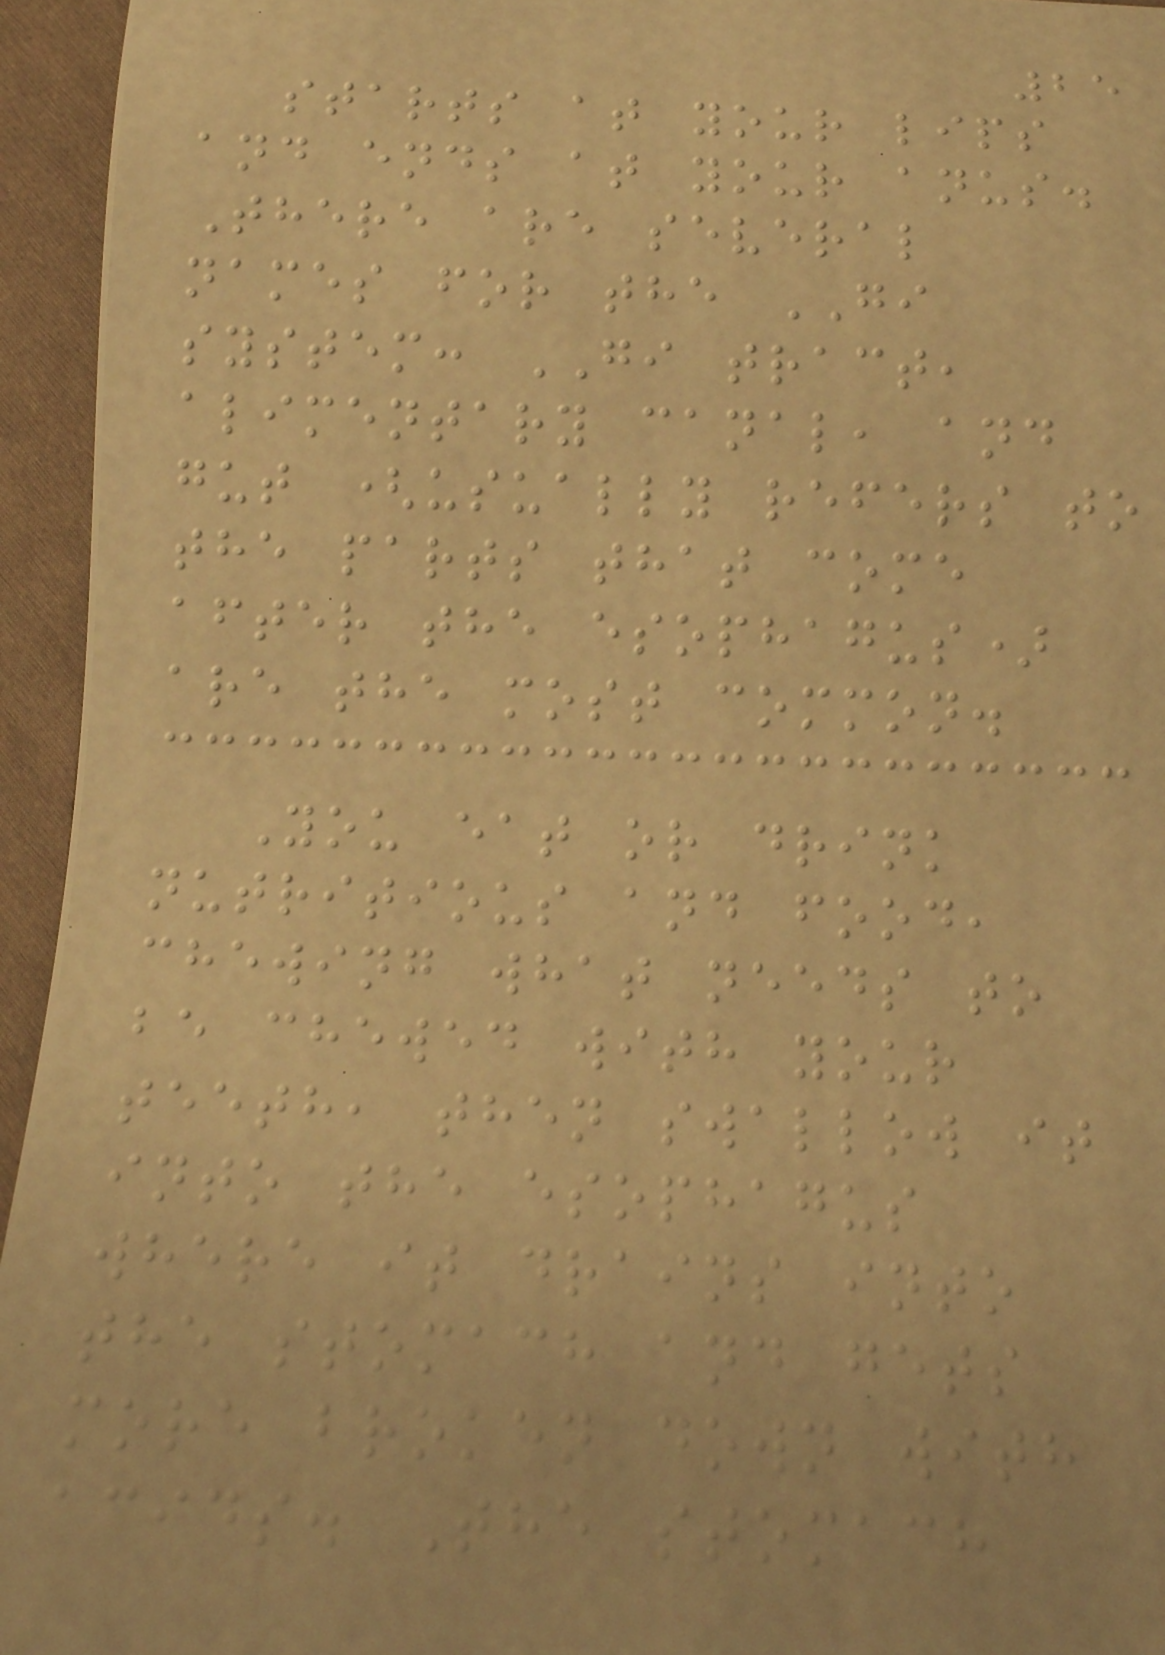25
starts at your lips
and ends at your anus.
There are several
names for the GI
system: GI tract,
alimentary canal, and
gut (usually refers to
the parts that come
after the esophagus)
are the most common.
You eat or drink
nutritious and food,
chewing what needs to
be chewed with your
teeth, then swallow it
into the esophagus
where it drains into
the stomach and gets
more broken down with
acids. The stomach
